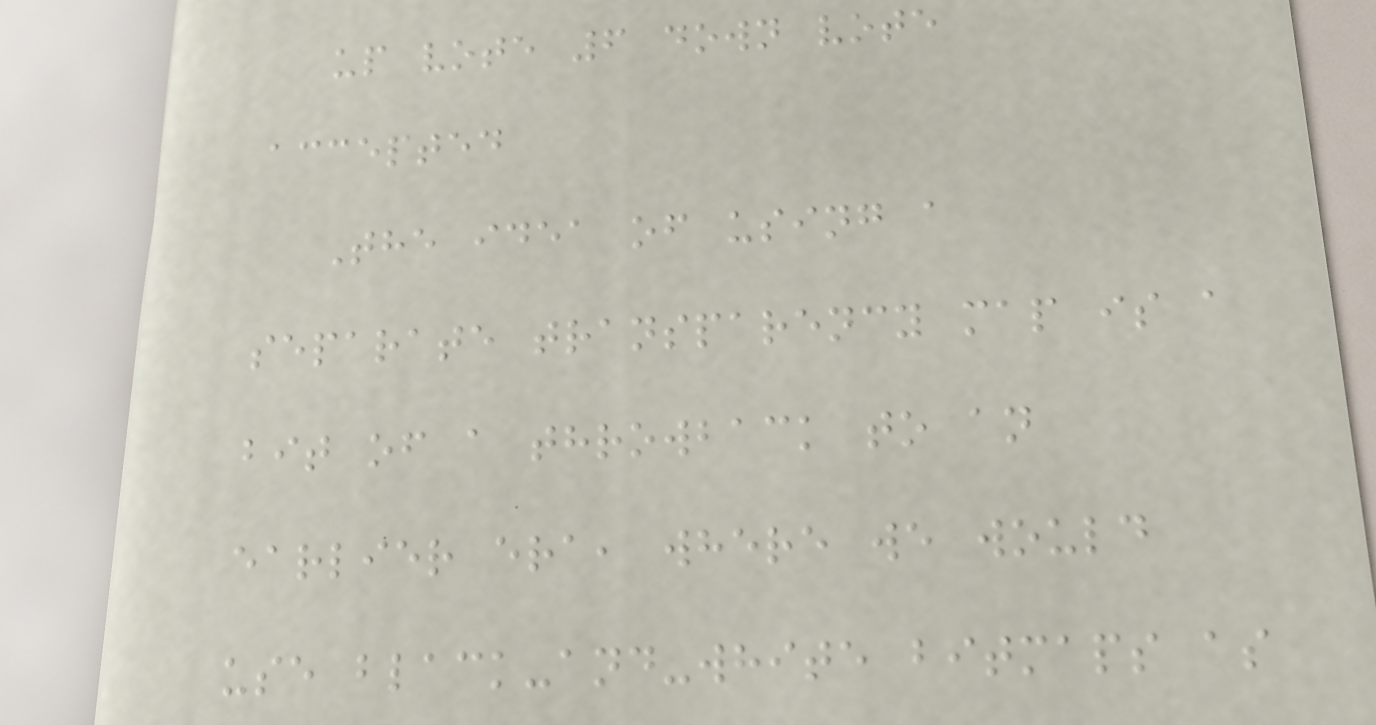up vote 6 down vote
accepted
The idea of using a
separate transparency map is a
bit of a throwback to an
earlier era, where we would
use black-and-white bitmaps as
